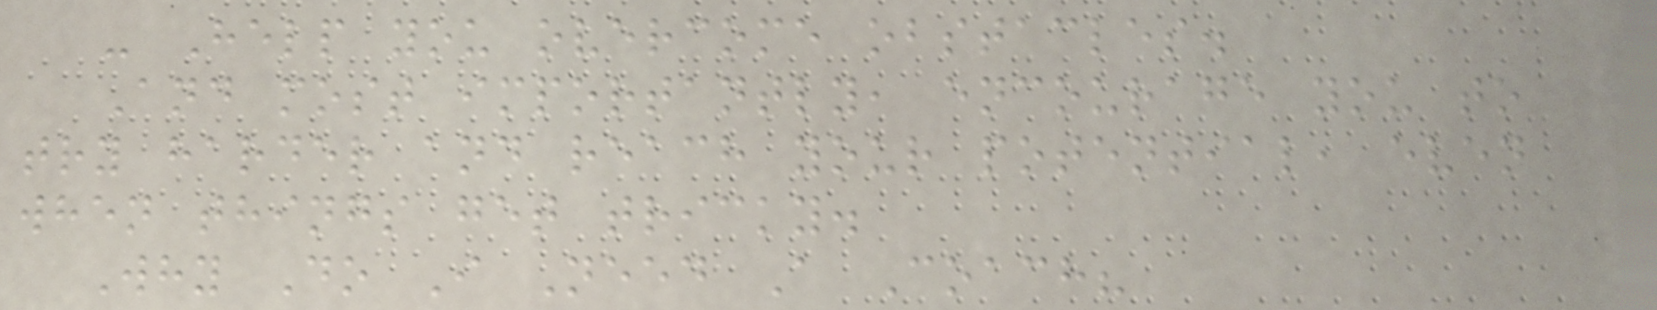- Help you overcome obstacles.
And most importantly, encourage you to
try harder and reach your potential, even
when things get tricky.
Why Do I Need A Coach?
